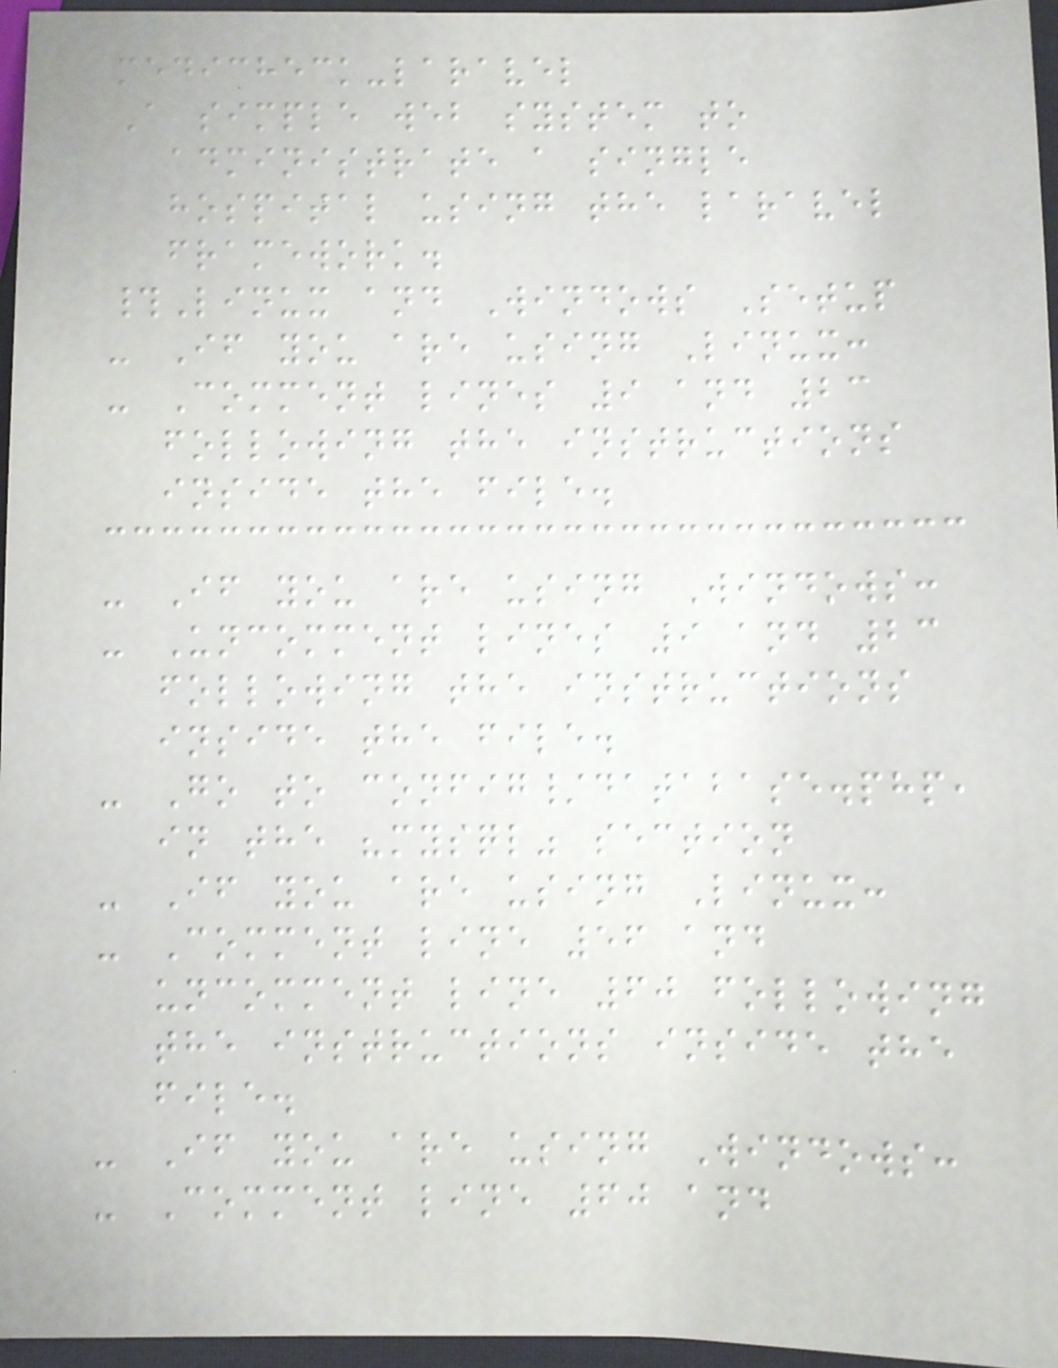medicheck-laravel
A simple web system to
administrate a single
hospital using the laravel
framework.
#Linux and Windows Setup
- If you are using Linux:
- Comment lines 9 and 23
following the instructions
inside the file.
- If you are using Windows:
- Uncomment lines 9 and 23
following the instructions
inside the file.
- Go to config/database.php,
in the "mysql" section
- If you are using Linux:
- Comment line 56 and
uncomment line 60 following
the instructions inside the
file.
- If you are using Windows:
- Comment line 60 and
